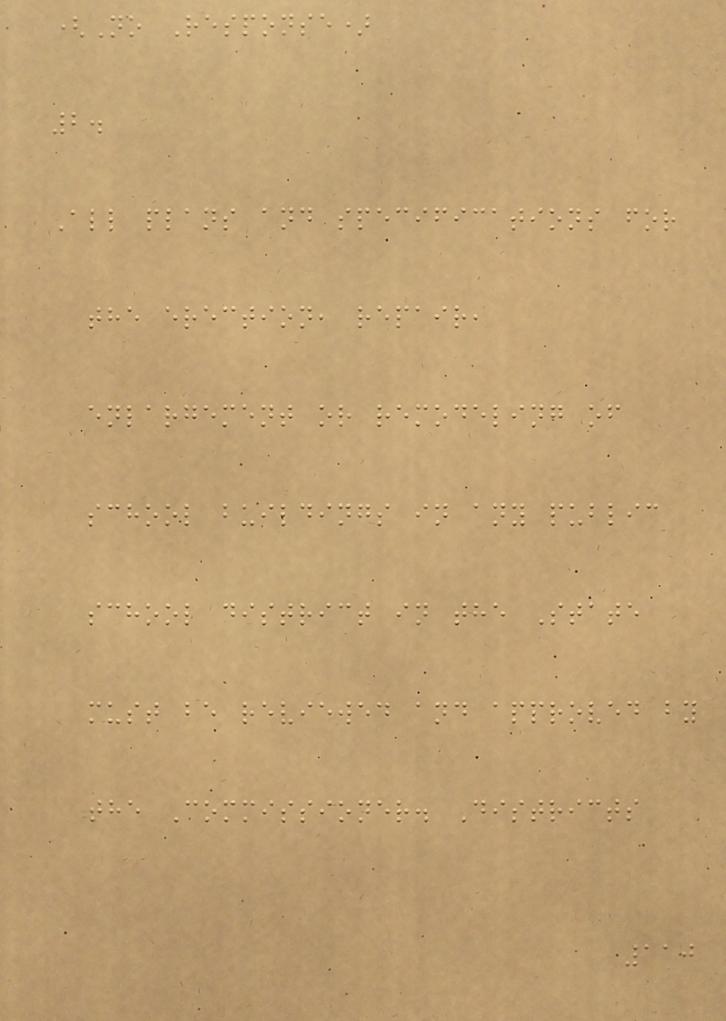(No Response)
2.
All plans and specifications for
the erection, repair,
enlargement or remodeling of
school buildings in any public
school district in the State
must be reviewed and approved by
the Commissioner. Districts
110
